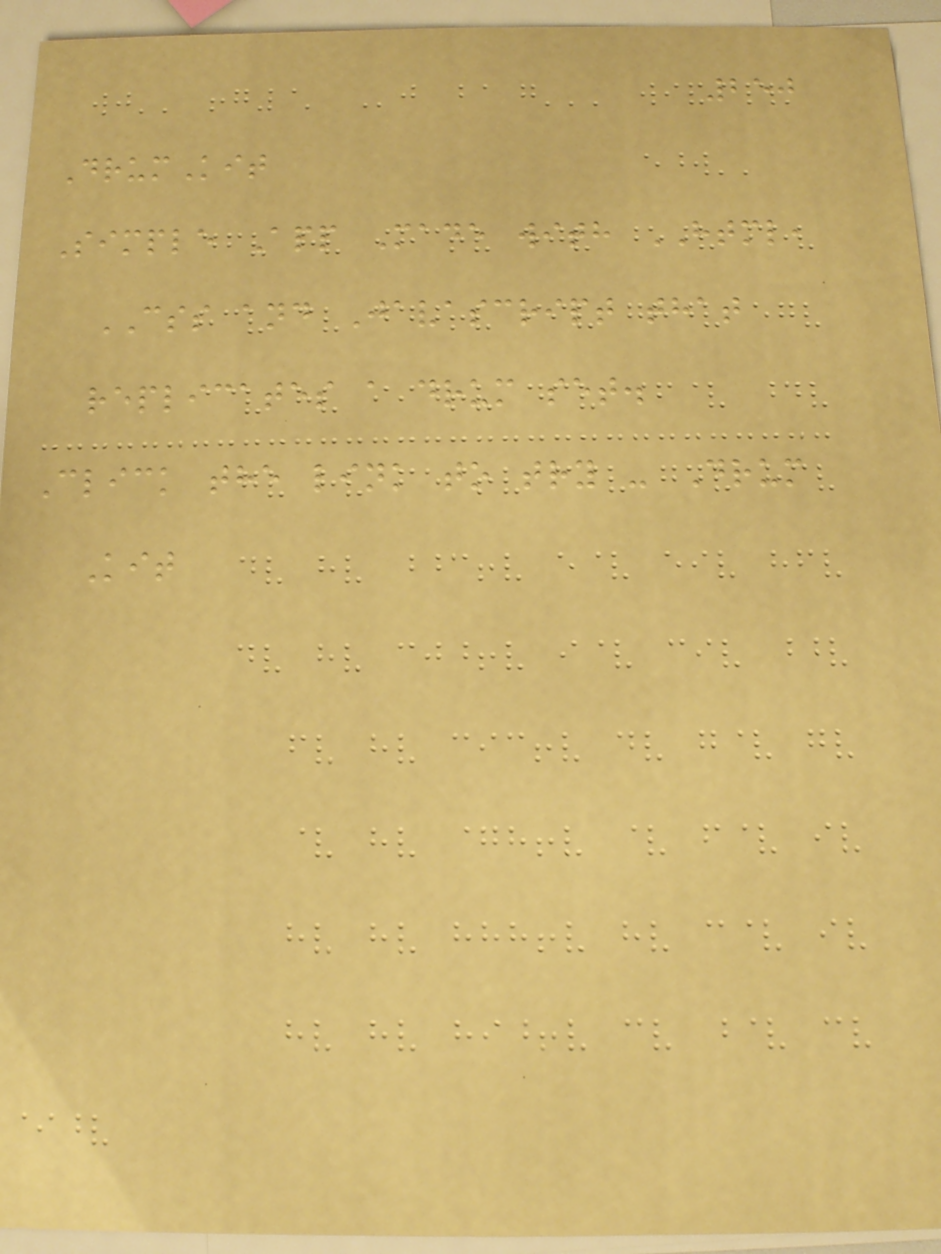250
DrumKit
Simple App Made with HTML,
CSS and Javascript that
replicates a drum set.
Click the link to try - Drum
Kit
